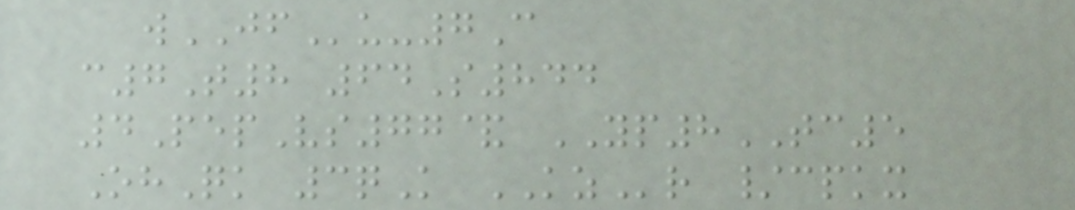wJFu-7C
c7T8 64S844
4PepVs77& YP8TC5
OhQk 3qK KZr /cpkx
